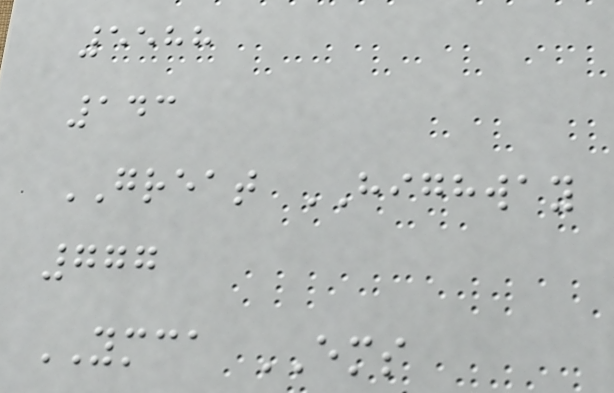5588
143
GREAT HIGHWAY
777
YMCA EMS
